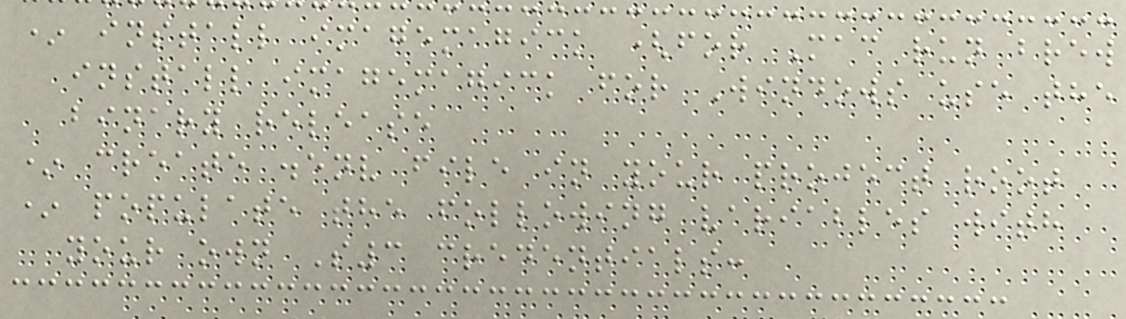* install imagemagick (for Mac run brew
install imagemagick for Windows use the
binary release
* create .env file in your project root
* populate the following variables with
your own S3 credentials:
